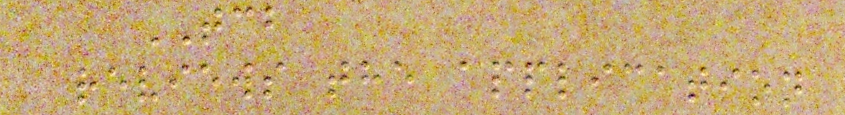TCB
reviews the application
